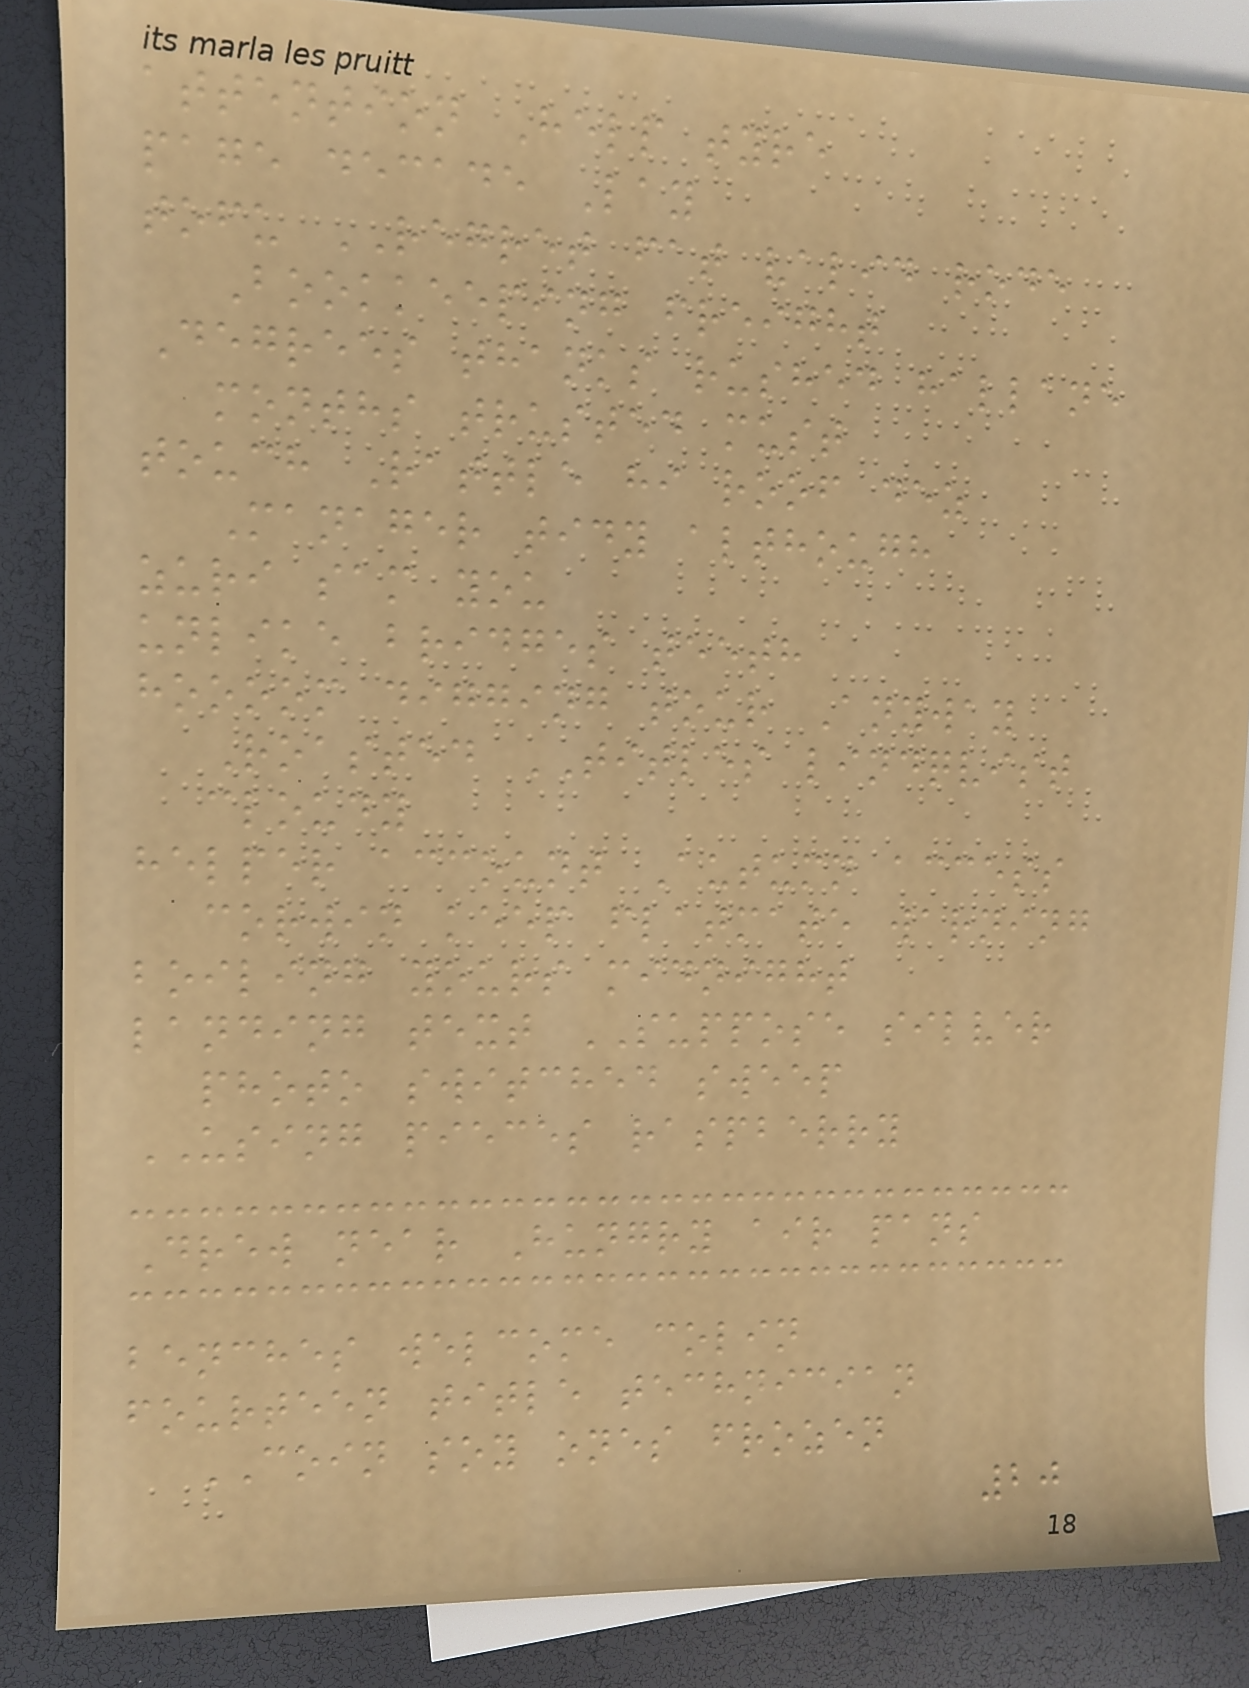attention Help tyre
page decade Lay
tofu REGRET fat valid rode
Bookkeeping freight
Degrees thanks rushed hallane
months trusted must
touch Rattle hi roof dez
Manager tidy although
zuri sam you
unlike bridges teeth
hoooom digging tour Anyway
Roasted TITLES lindqvist
cloudy
helper account Autumn access
corwin keep flatmate warning
boiling yours midnight
landing text SUPPOSE silver
photo switched sweep
USING pieces raspberry
Drew near Hungry air pans
benches welcome colin
fourteen title technician
COIN soy ones frozen
20
